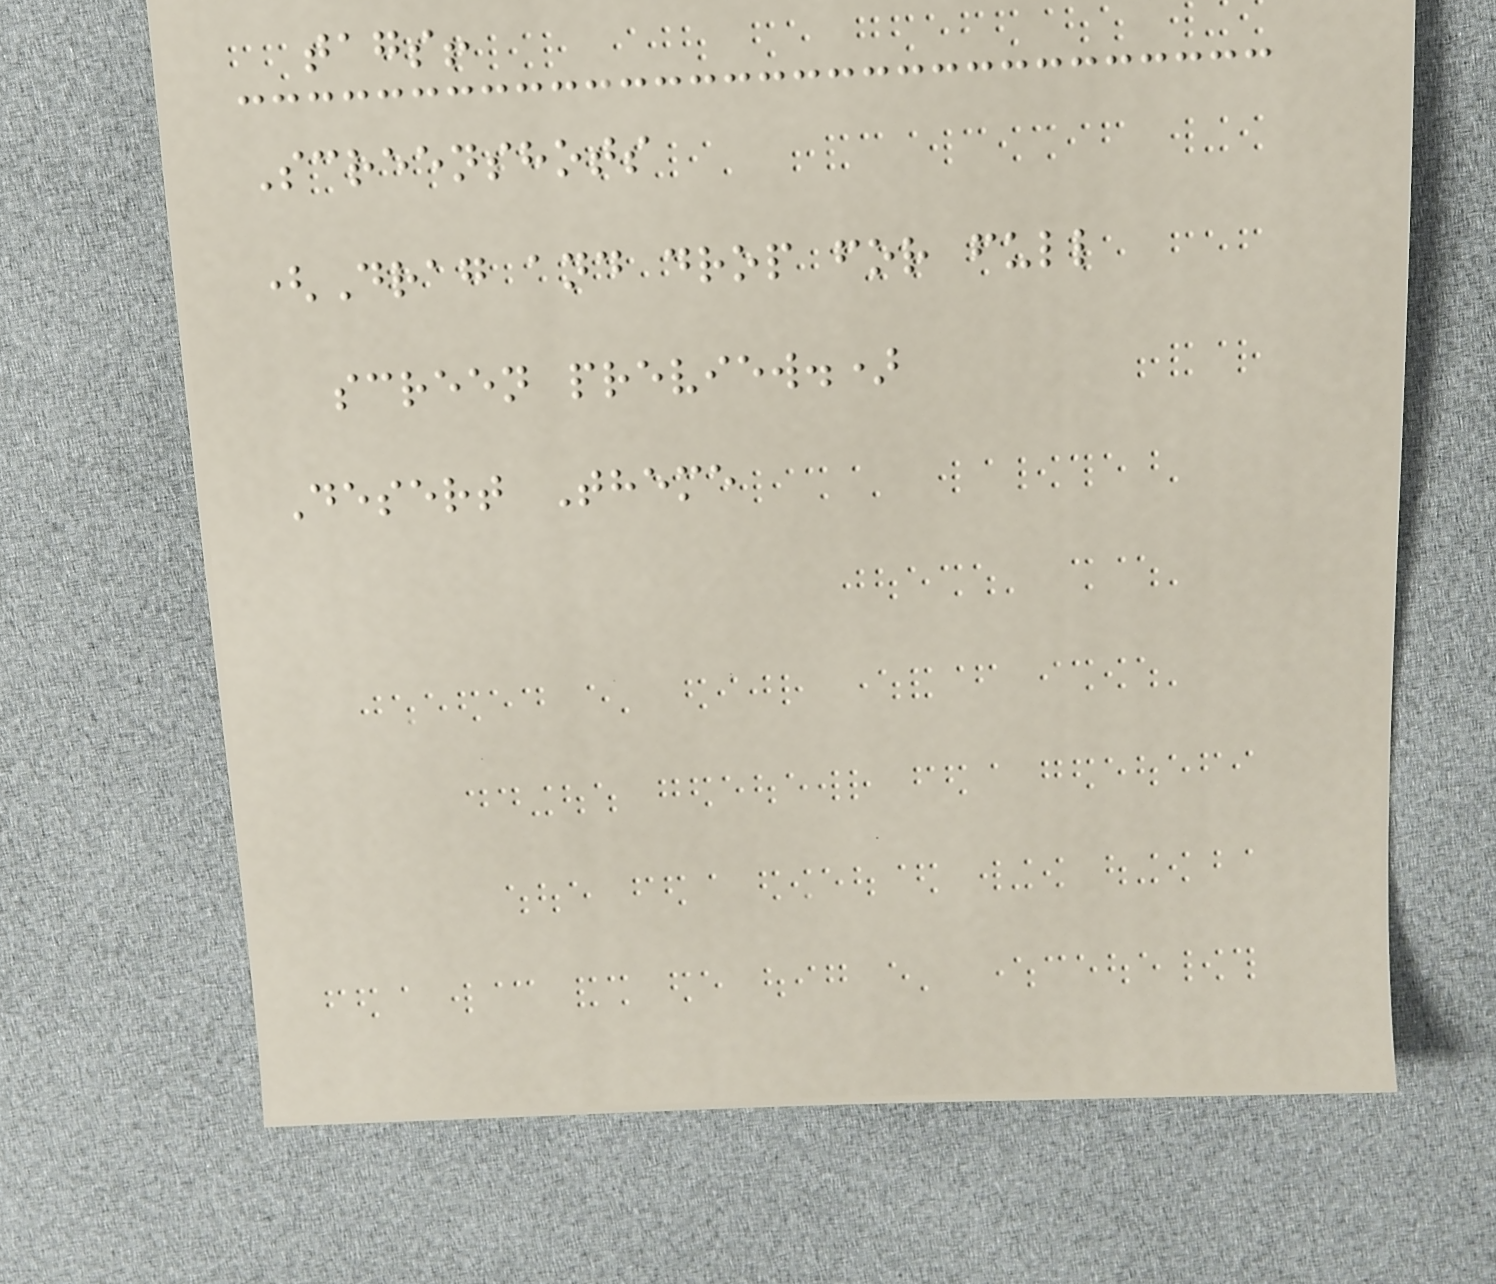tags!
Screenshots
(Drag and drop for full
screen preview.)
Desert Theme
